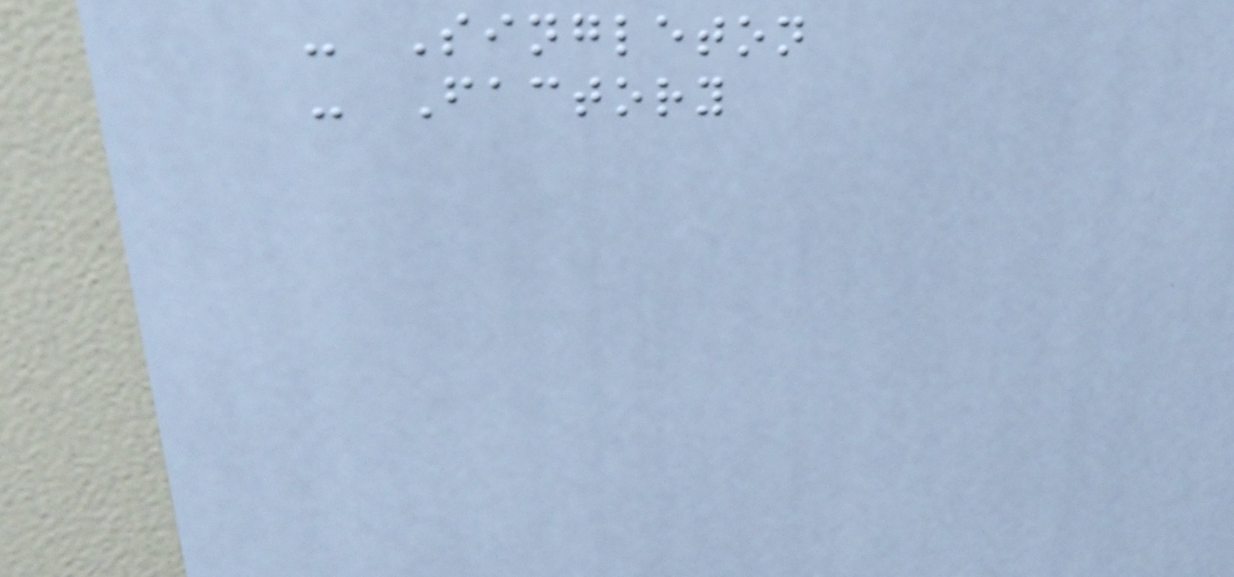- Singleton
- Factory
